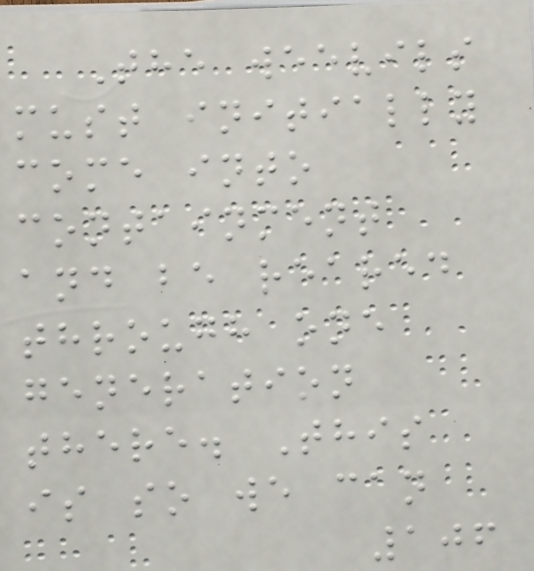The weevils
must initially
come into
containment
and be reared
through one
generation
there. This
is so we can
106
